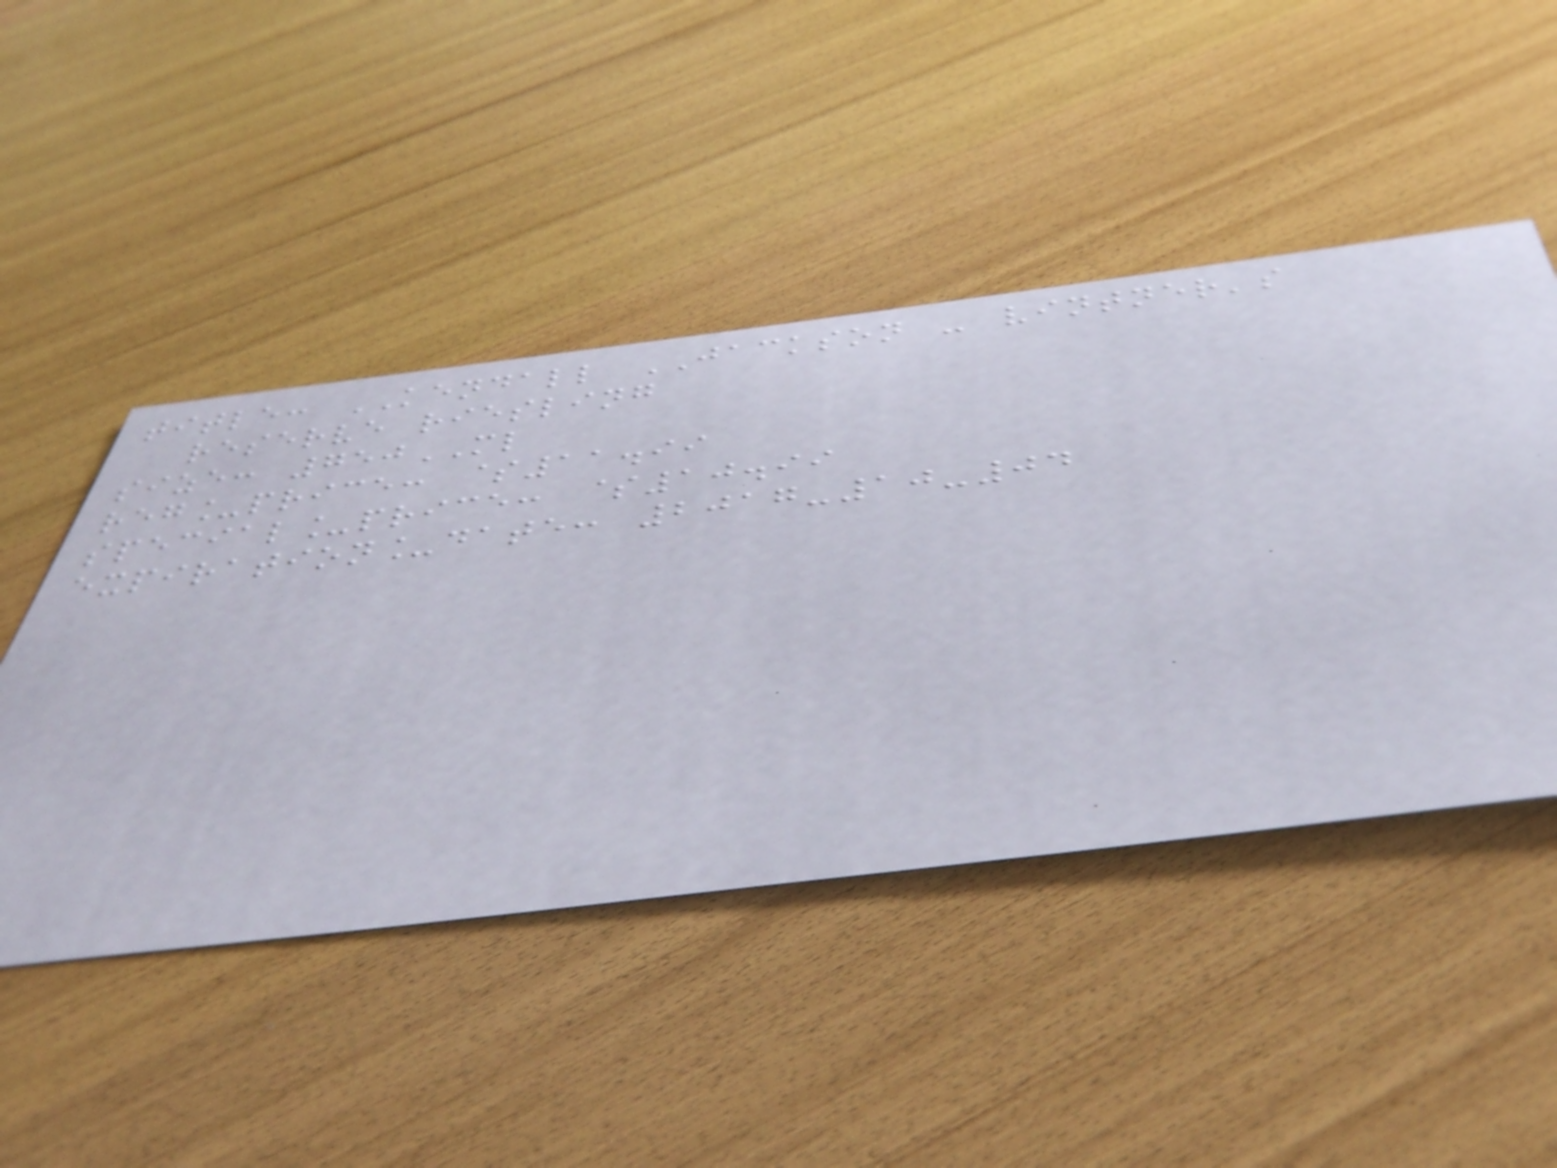title: KENDALL JACKSON - vintner's
reserve riesling
size: 750ML
reg_price: $11.99
special_price: $10.99
expiration_date: 2017-10-04
